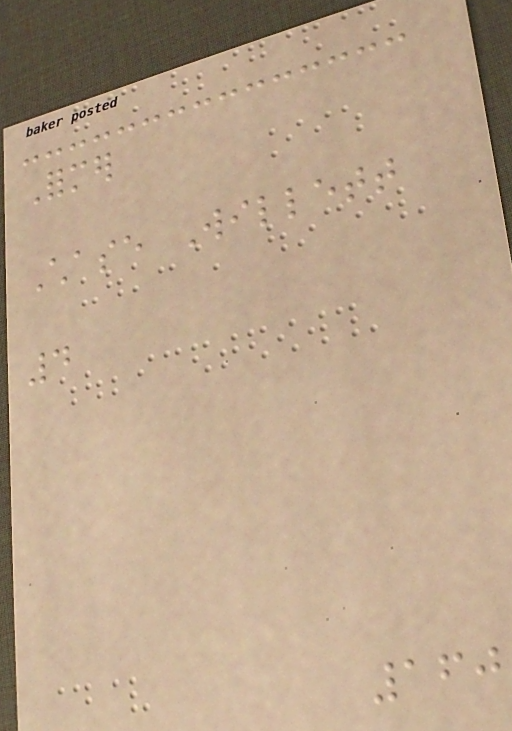Former
Chase Willett
4
160
